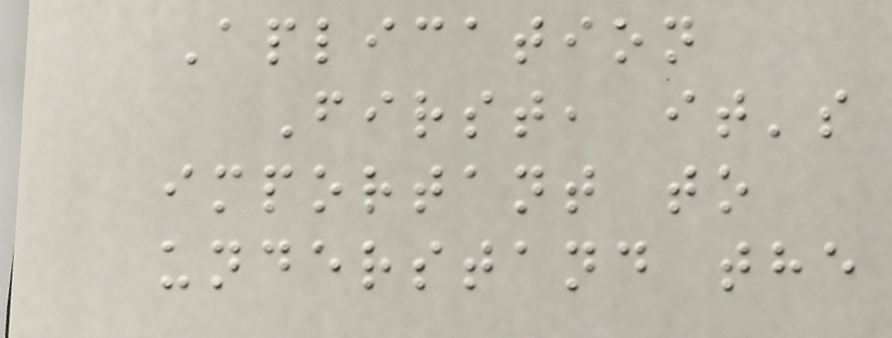Aplication
First, it's
important to
understand the
